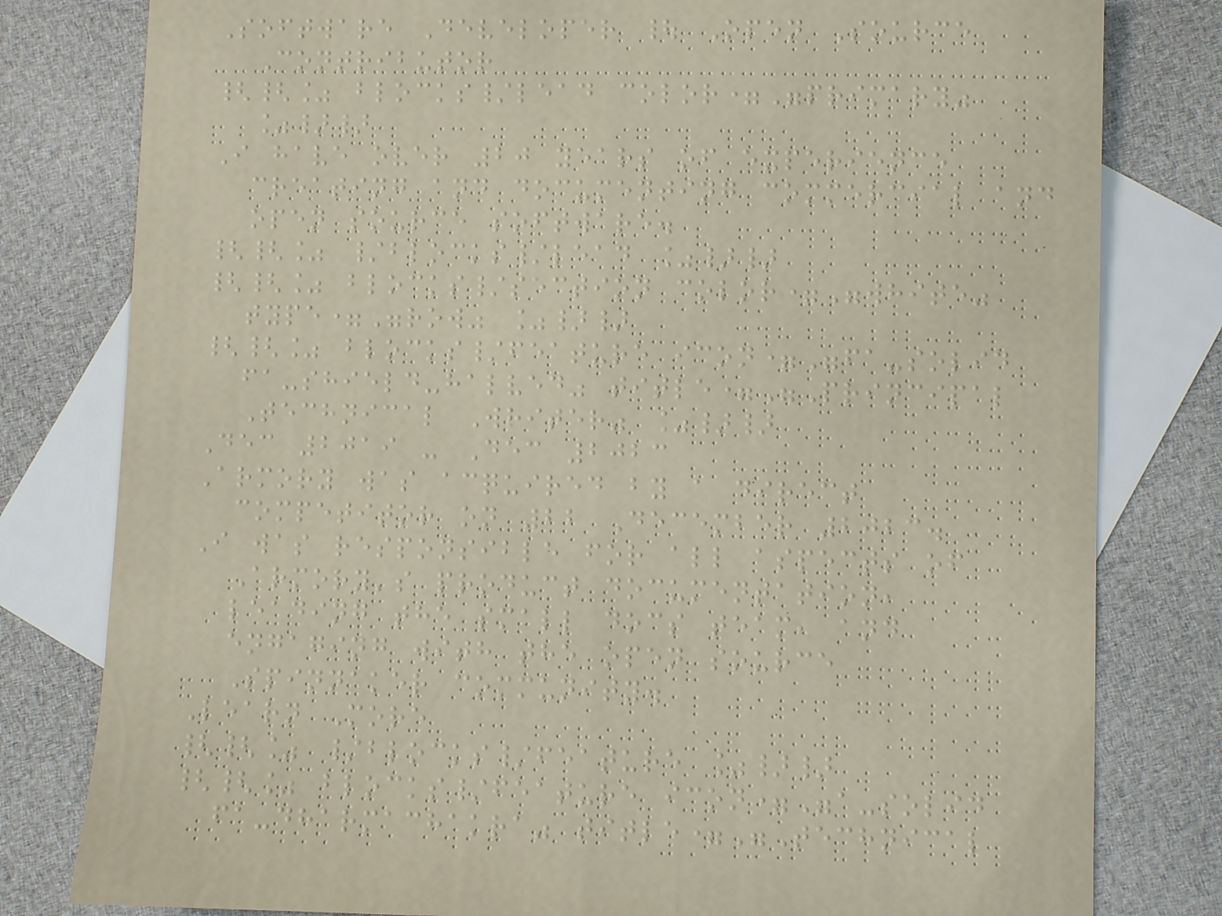Software Developer | Open Source
Contributor
{{% blocks/lead color="primary"
%}}
I have over 20 years of experience
creating and documenting commercial and
open source software.
{{% /blocks/lead %}}
{{% blocks/section color="white"
type="row" %}}
{{% blocks/feature icon="fa-solid
fa-shield-halved" title="Principal
Technical Writer" %}}
Dec 2019 - Dec 2023
Armory was acquired by a direct
competitor on 22 December 2023.
I was responsible for all aspects of
Armory's product documentation,
leading the small docs team, and
engaging with the open source
Spinnaker community.
Learn More
{{% /blocks/feature %}}
{{% blocks/feature icon="a-solid
fa-dharmachakra" title="Technical
